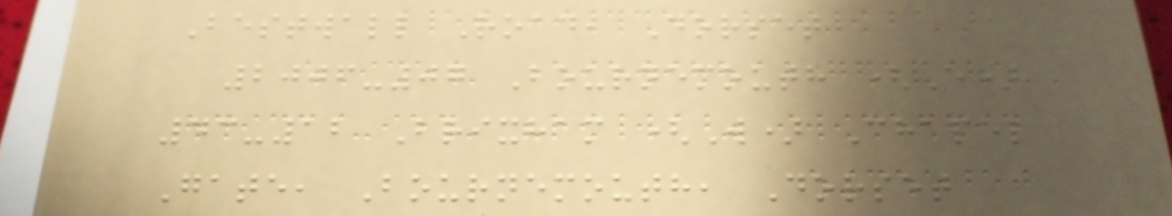Bestwall Road, Dorset
2006-07 Bournemouth (E)
43-12 Brixham (W) Chapel
Gate, Bournemouth, Dorset
